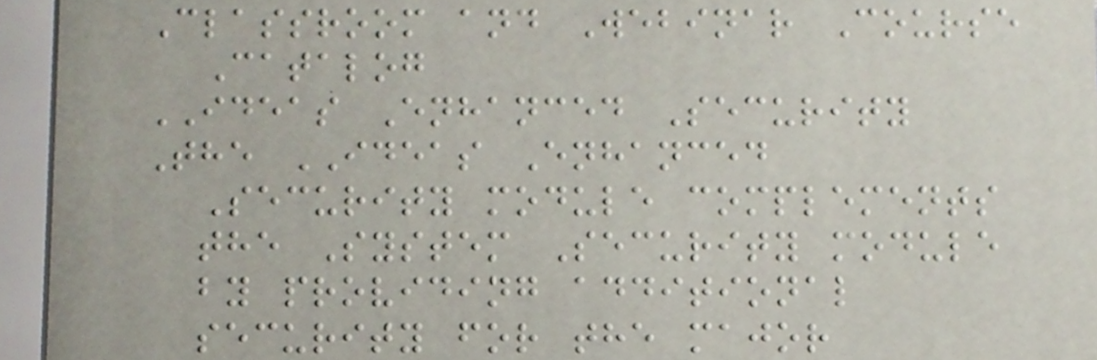Classroom and Webinar Course
Catalog
IDEAS Enhanced Security
The IDEAS Enhanced
Security module complements
the System Security module
by providing additional
security for the major
